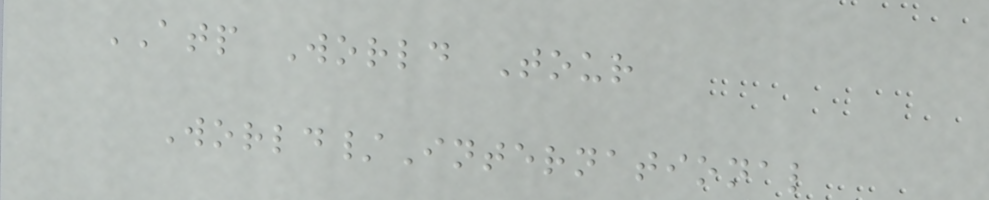ATP World Tour
World/International
